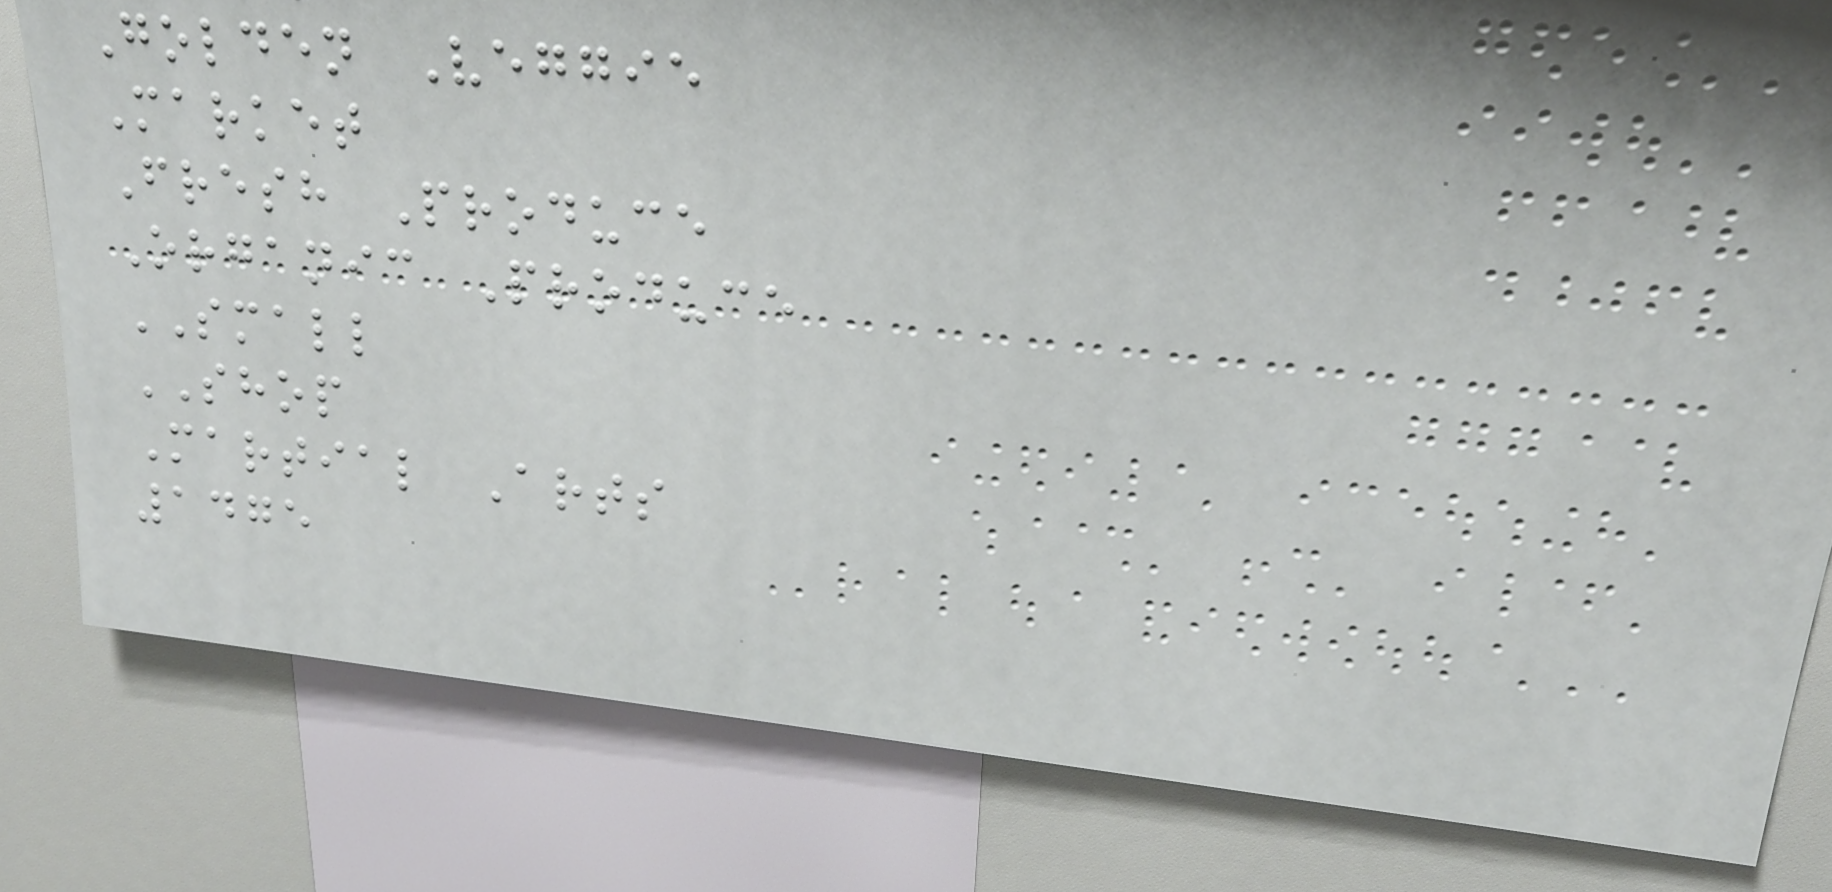Golden Veggie
Market
Fresh Produce
Organic Produce
SMALL
SHOP
Martial Arts
1475
